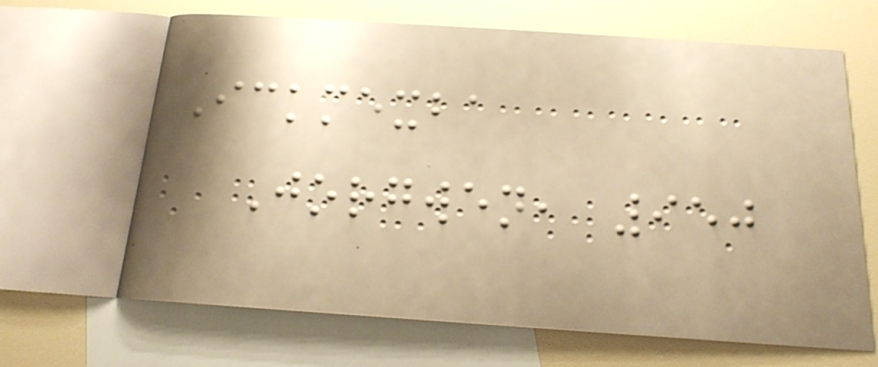Ickmexba
Jorgwen, 950
